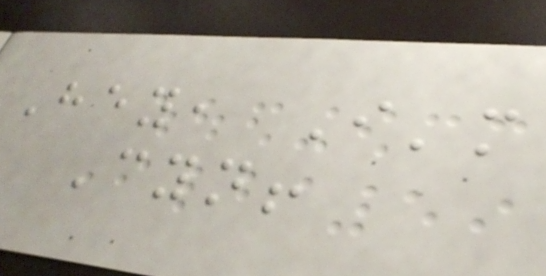Hey, I'm
Cyn!
